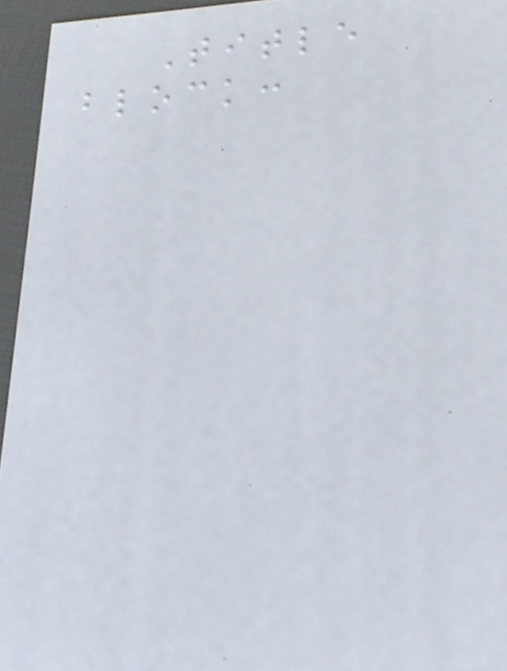Title
block:
